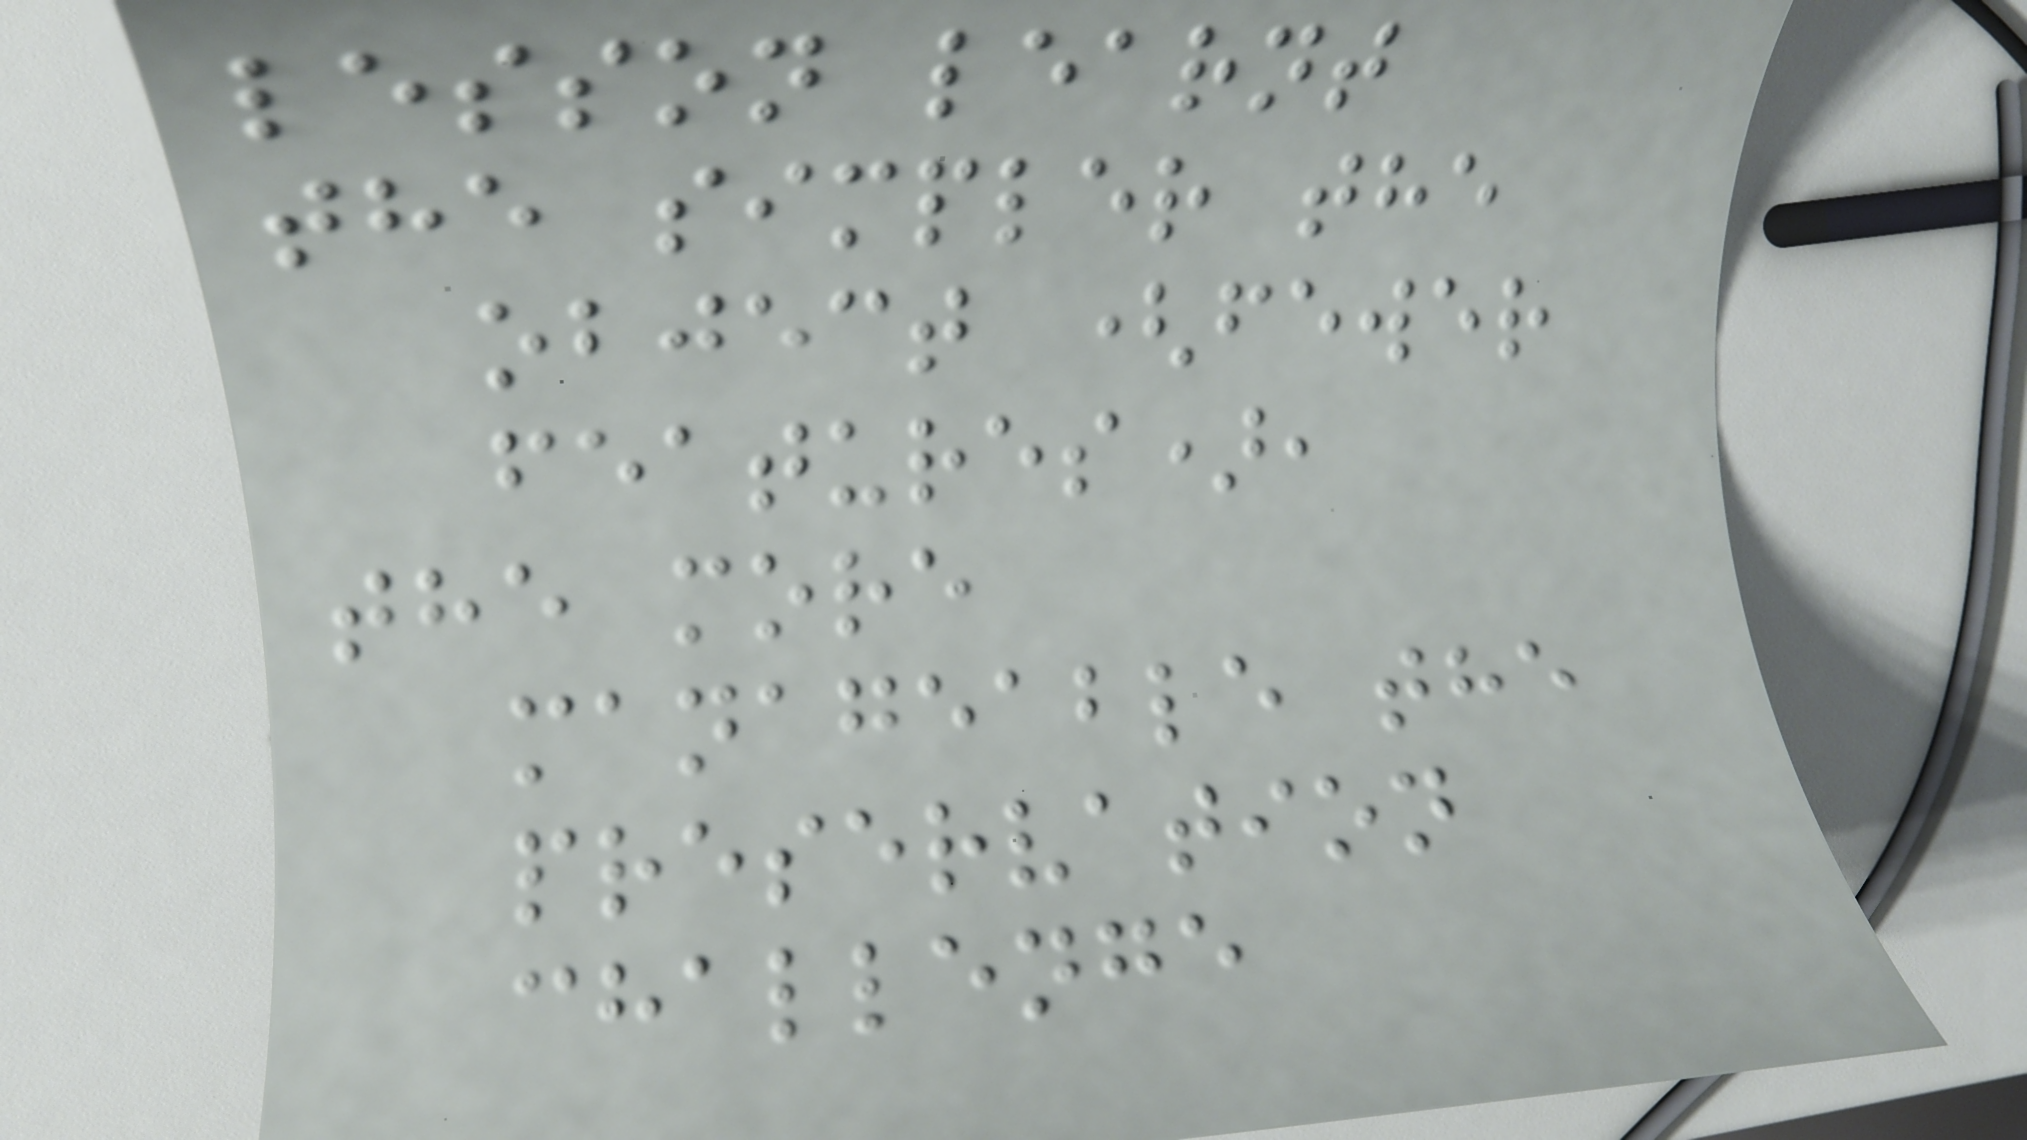lesson learnt
the simpler the
object (fewer
features),
the more
manageable the
preservation
challenge
